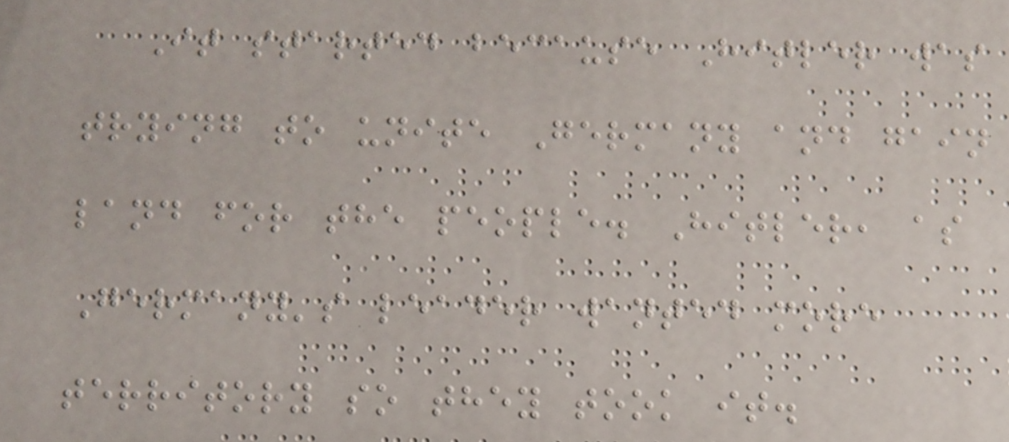It started because Hitler was
trying to unite Germany and gain
land for the people. Hitler, as
Germany's leader wanted more
territory so they took it.
